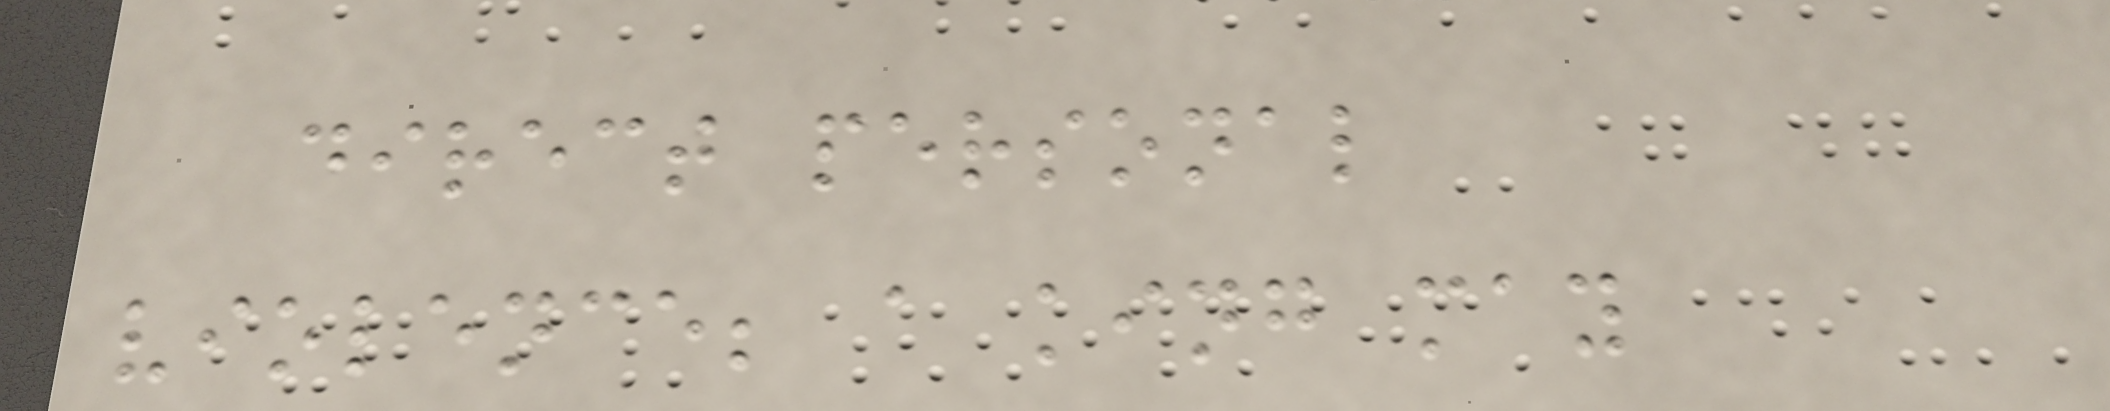direct personal
violence; a king may
